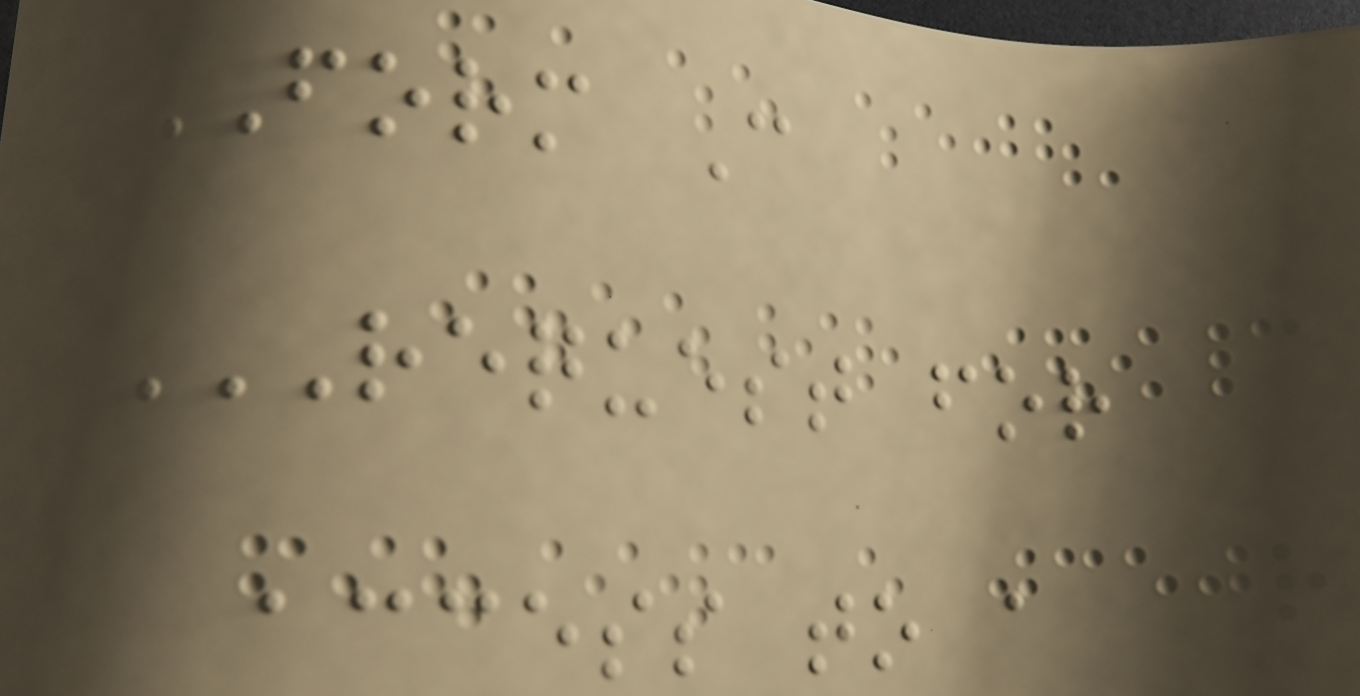FORM C
REQUEST FOR
ACCESS TO A
